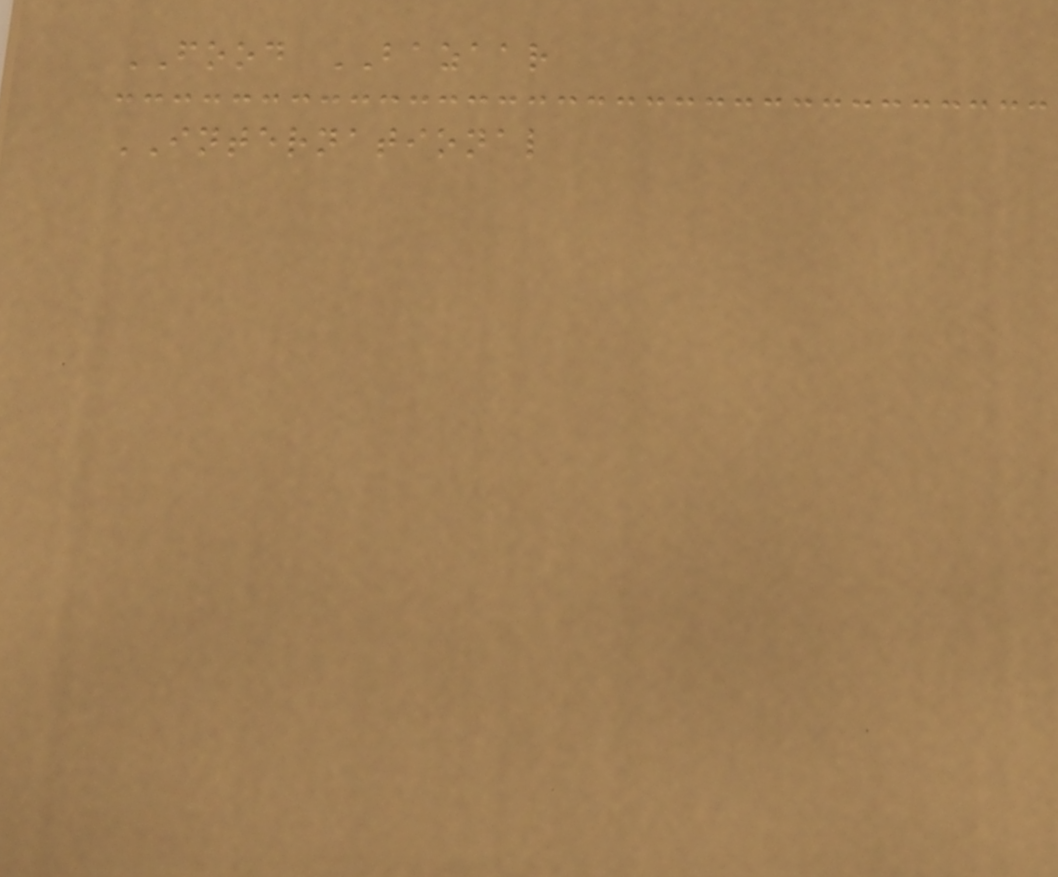FOOD BAZAAR
INTERNATIONAL
